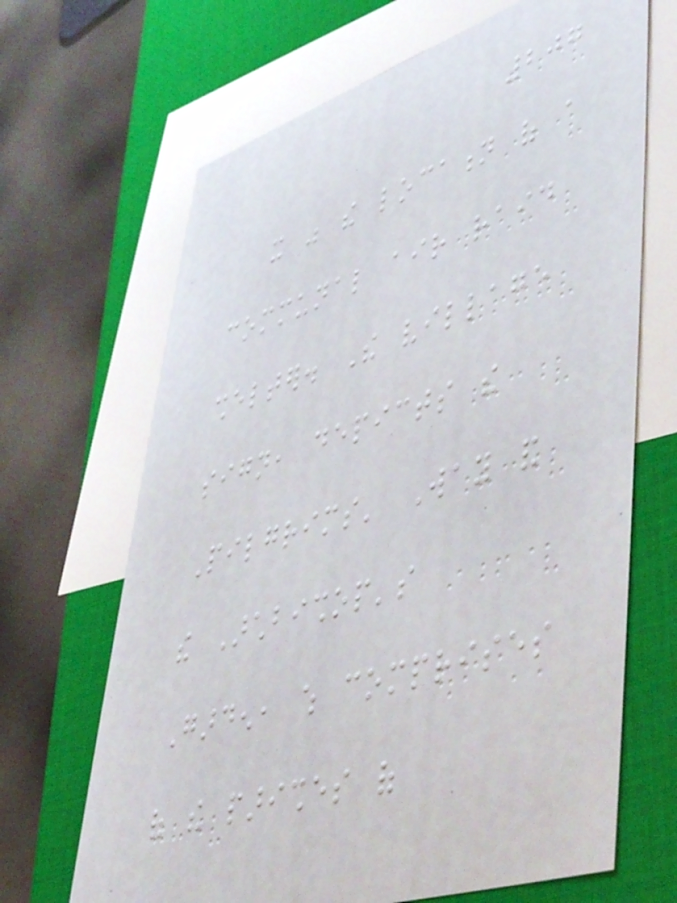207
it was the location of a
communal air raid
shelter. The village
sign, depicts the
Pilgrims' Way and
the Archbishop's
Garden, which comprises
of the parishes of
